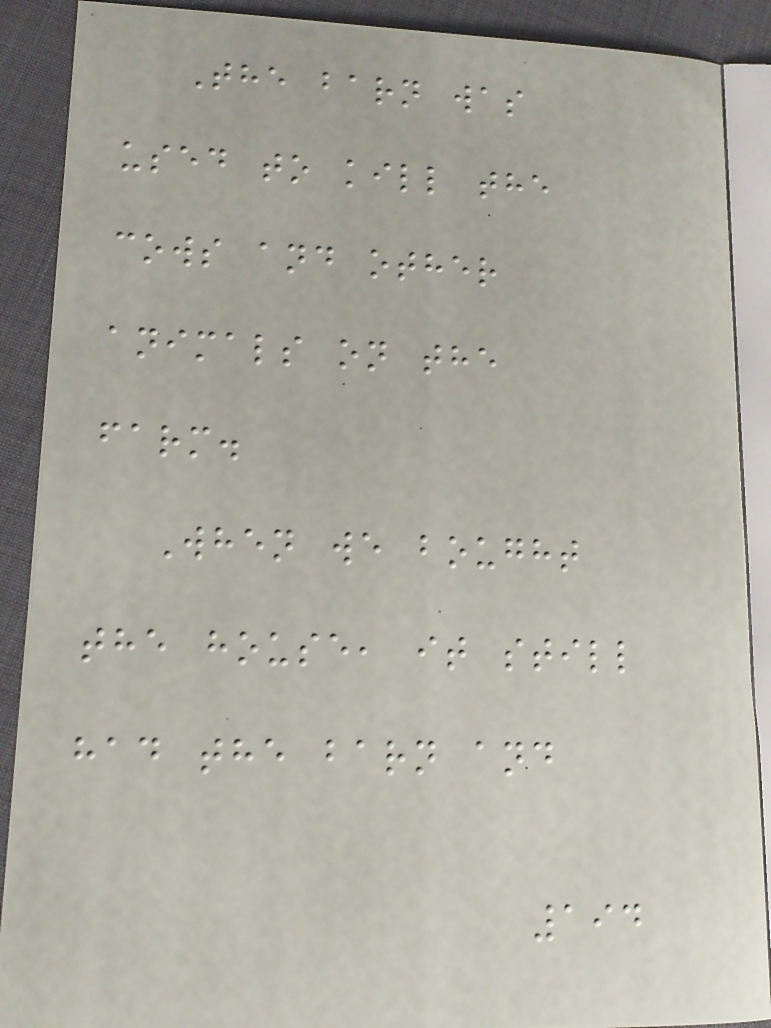The barn was
used to kill the
cows and other
animals on the
farm.
When we bought
the house, it still
had the barn and
194
